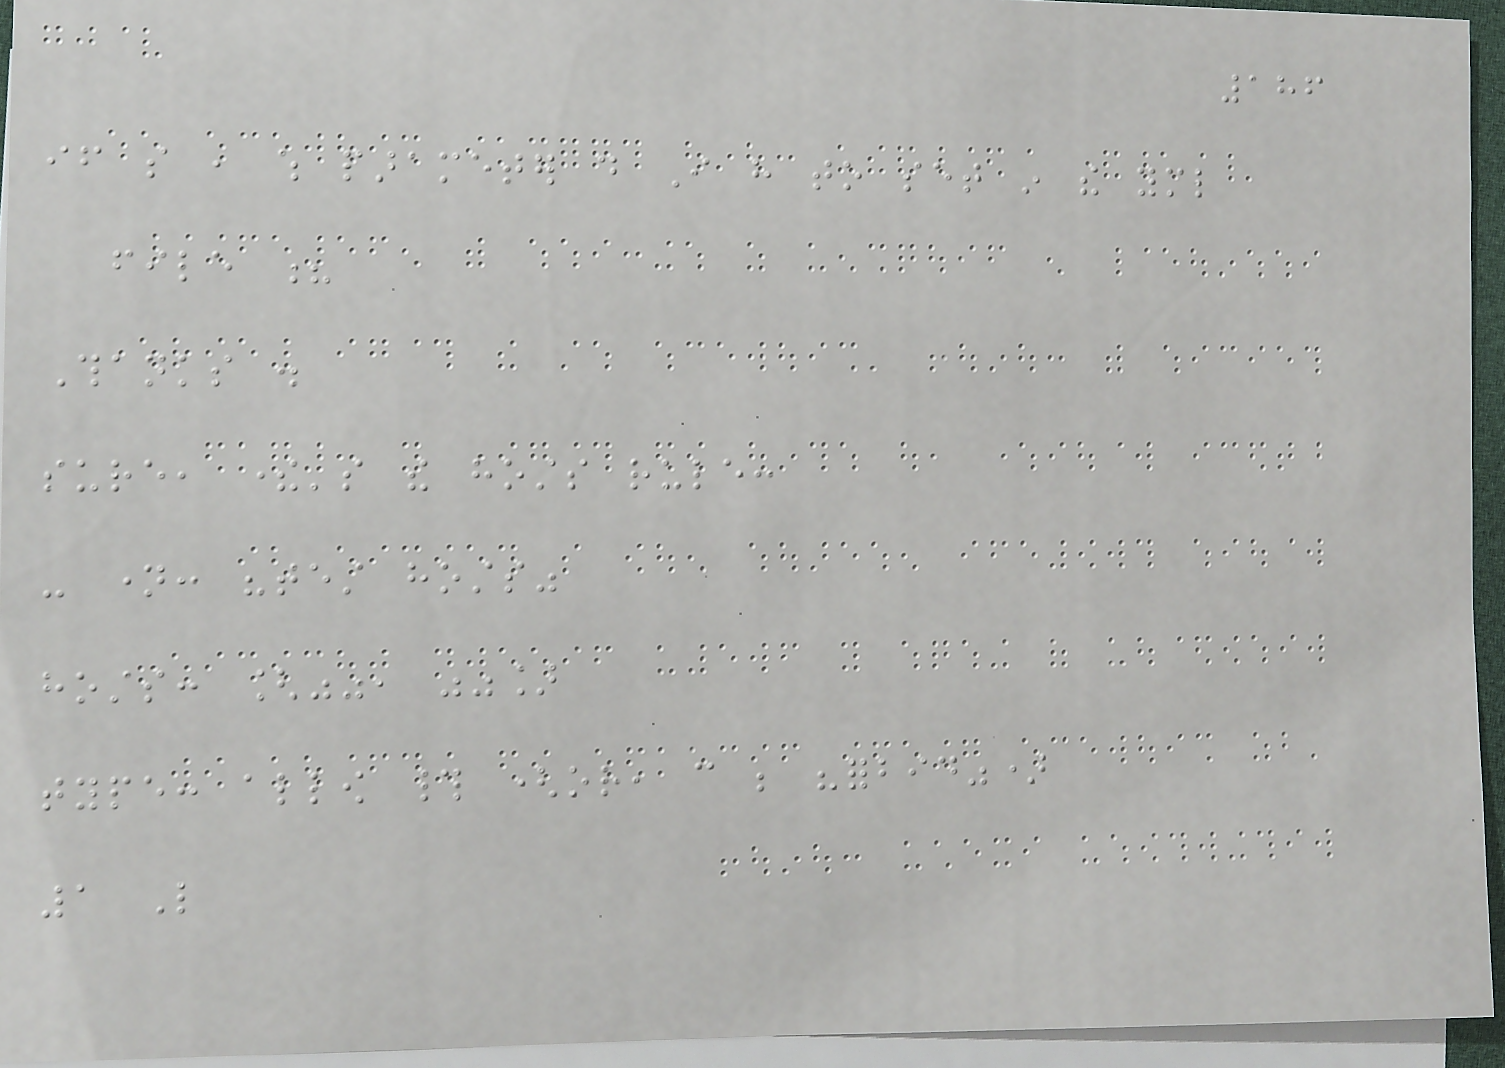186
if so , which parameter do I have to set in the yml
file ?
Thanks .
sure, there's the hosts rule:
- name: "test hosts"
hosts: ["", ""]
type: allow # (or, can be "forbid")
1 Like
